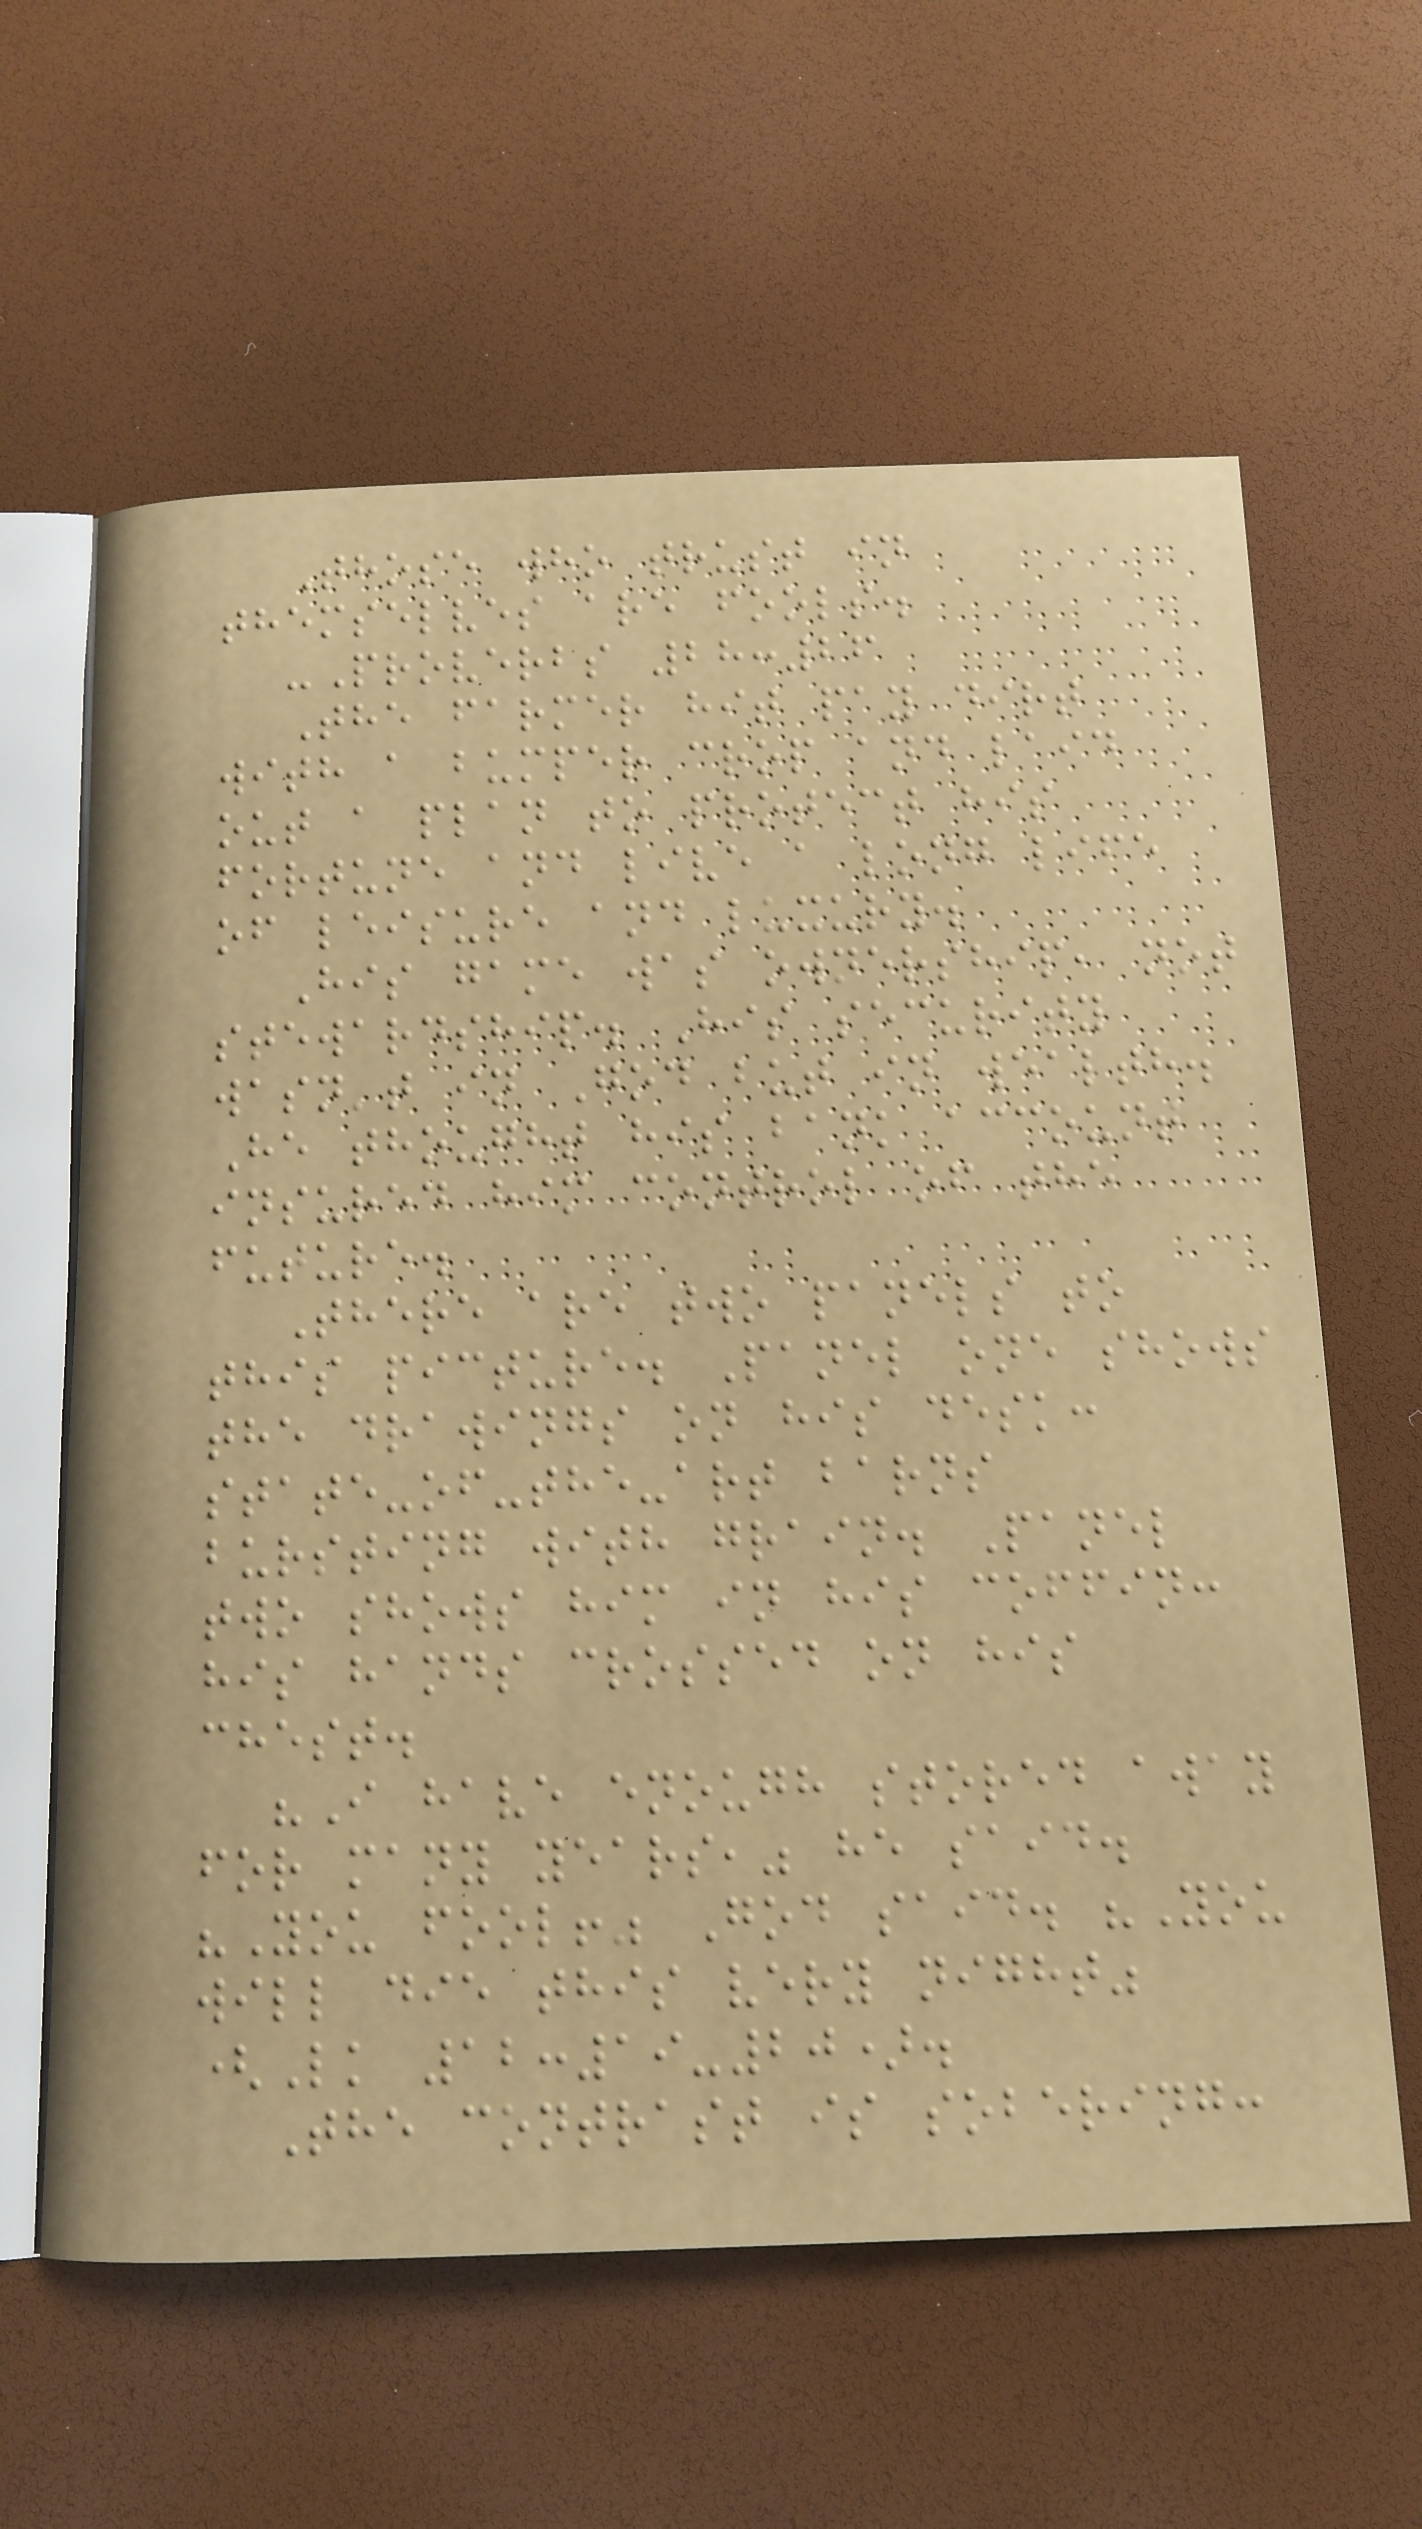Those who trust in
themselves are fools.
-Proverbs 28:26
The farmer hit pay dirt
with a bumper crop and laid
out a plan to protect his
fortune and live a long life
of leisure and luxury.
His game was ownership, not
stewardship. His security
wasn't in God but in wealth.
He thought his bank account
insured him control of the
future.
There are two panels to
this picture. Panel one shows
the drawings on his desk:
state-of-the-art barns
bursting with grain. Panel
two shows him in his coffin:
his hands crossed on his
chest.
"I have enough stored away
for many years," he said.
"You fool!" God said. "You
will die this very night"
(Lk 12:19-20).
The contrast is sobering:
